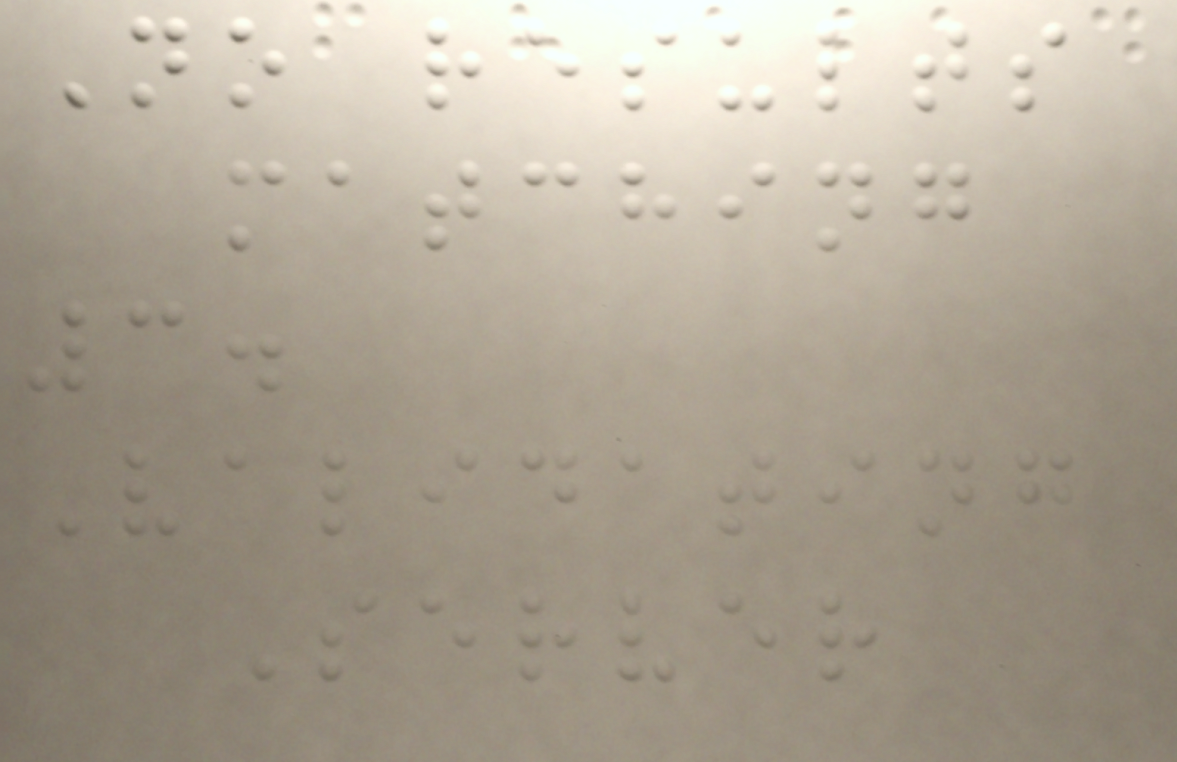No results
matching
3.
Validating
Server
